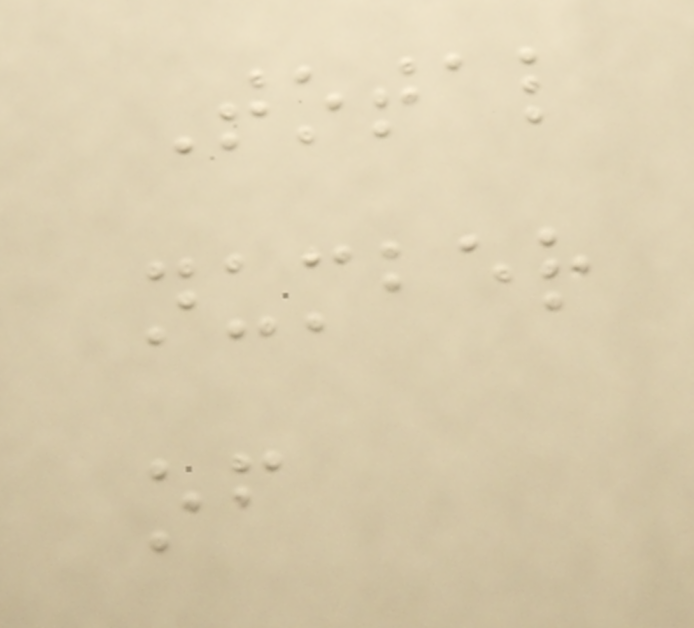Total
number
of
